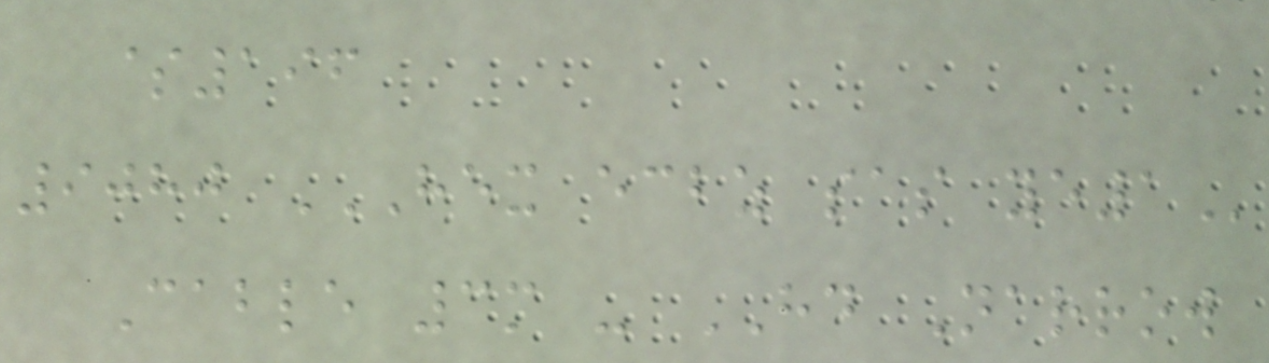$196
9080 HEX ECBZ SAS YE1
Cable 3m - HD Narrow
